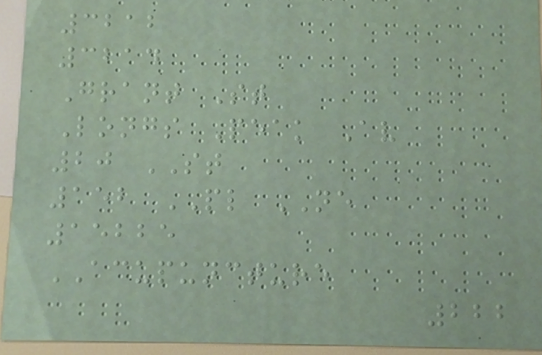3212
3214
Grant St
Longs Peak Av
20 ST
152 PL NE
15225
ACUPUNCTURE
222
